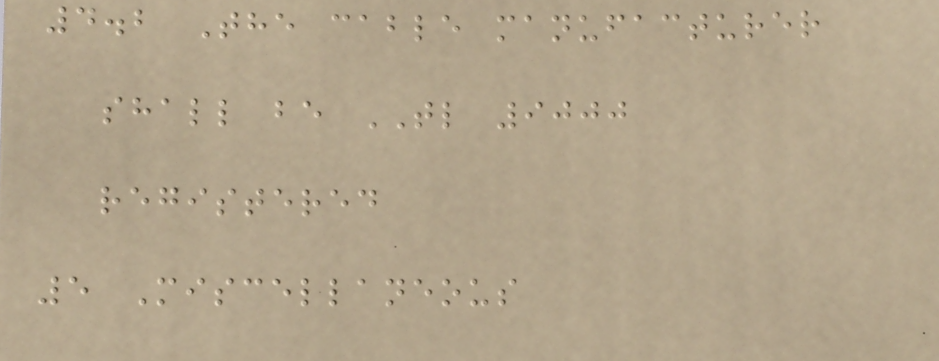4.2 The cable manufacturer
shall be TL 9000
registered
5 Miscellaneous
